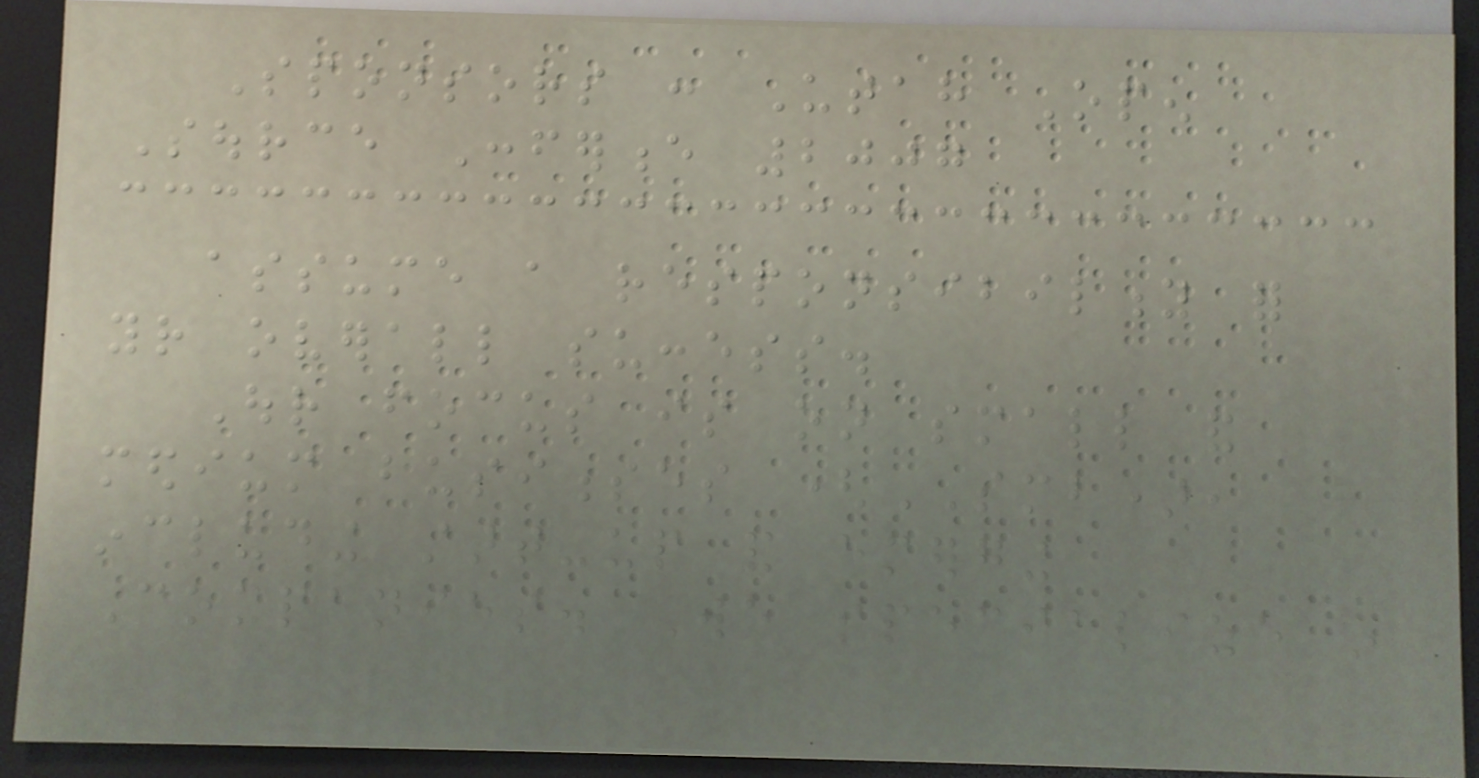Sponsors : Utah Open
Source Conference 2007
assume a responsibility for
your overall success.
Our focus is on small and
medium businesses (SMB),
including start-up and emerging
Companies. We specialize in
